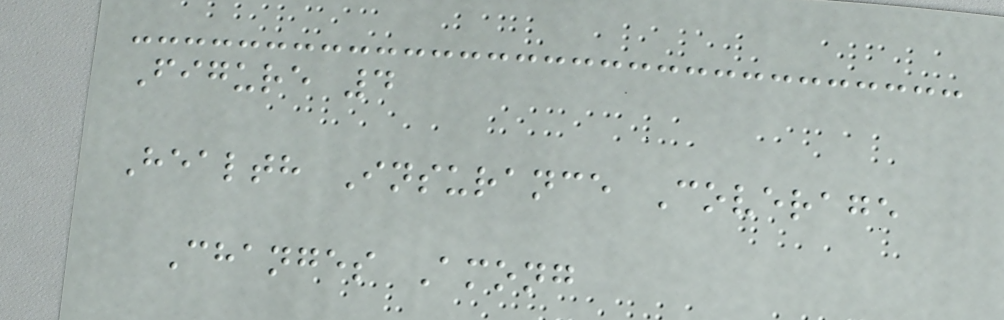Figure 4
Health Insurance Coverage
Changes Among
